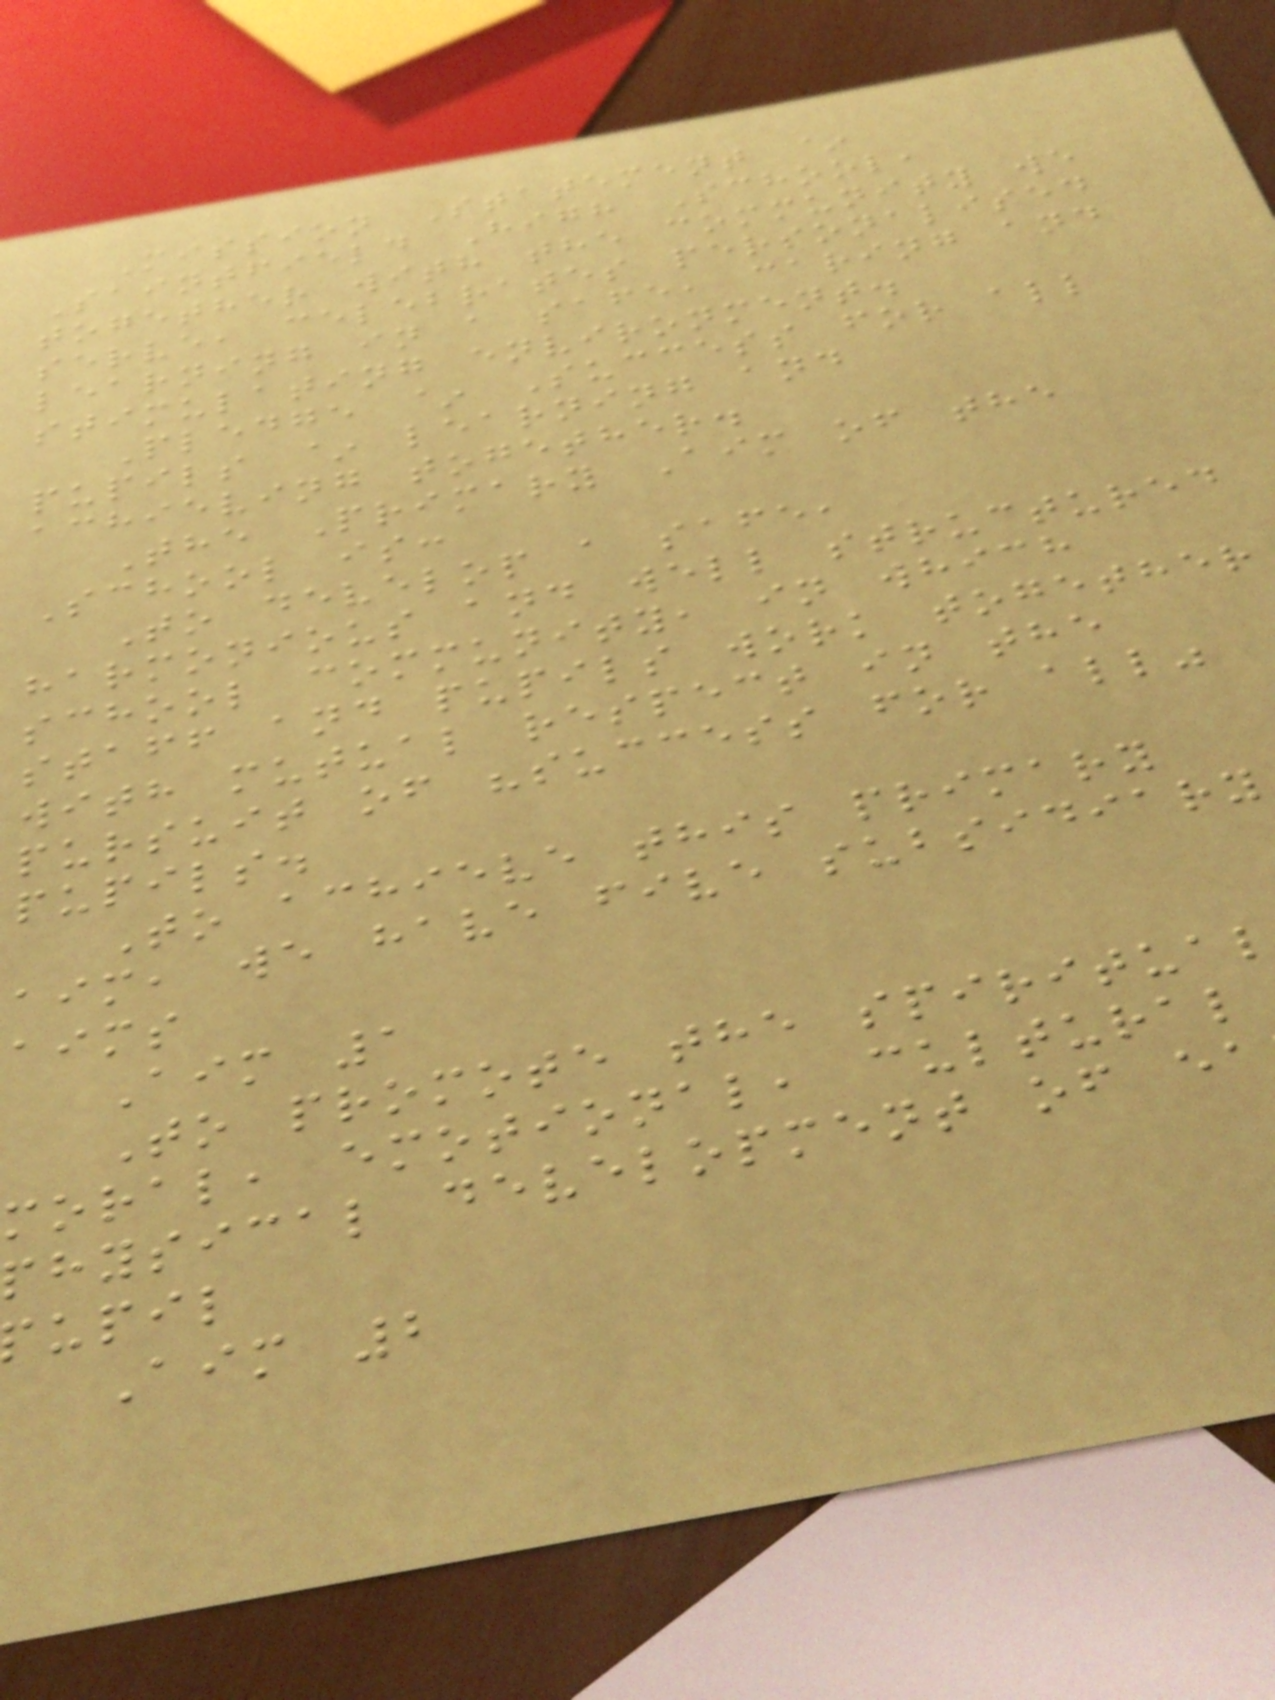Mission Statement ~
Saintfield High School,
together with the community we
serve, celebrates personalised
learning in a safe, caring and
stimulating environment.
Pledge ~ Success for all
pupils ~ learning and
achieving together.
The Primary Aim of the
School is:
To develop a safe,
harmonious and well structured
school community, in which
staff and pupils work together
with mutual respect in the
pursuit of "success for all"
pupils.
To achieve this primary
aim, we have five subsidiary
aims
Aim 1
To promote the spiritual
moral, emotional, cultural
physical development of ea
upil
Aim 2
